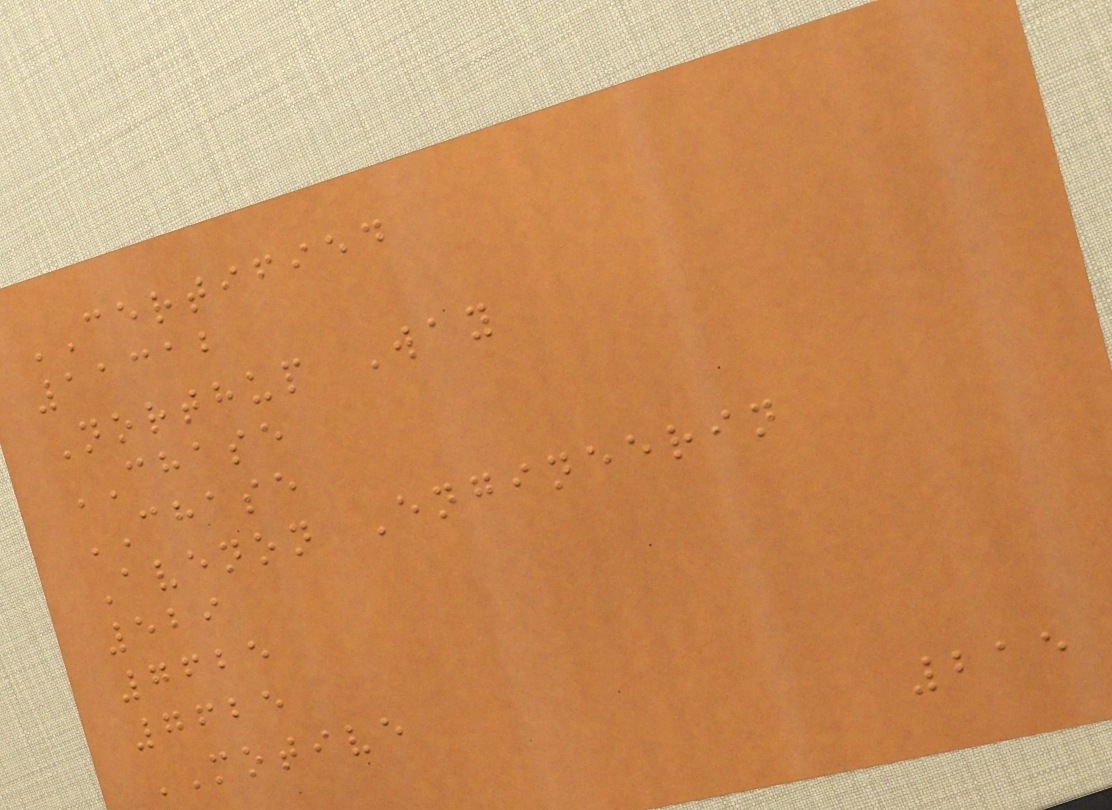CERTIFIED
11312
Northup Way
CHASE
CHASE
Avenon Engineerin
529
7625
7625
MOTIVE
215
